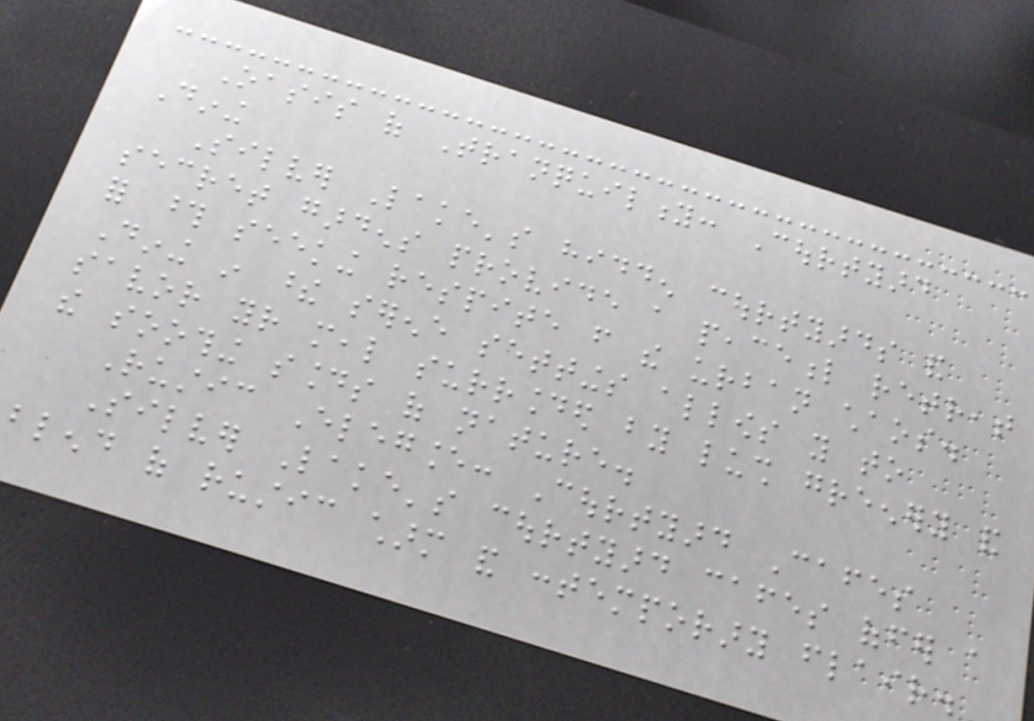Oasis of Tranquility: Courtyard
Dining
Silver Lake's hidden courtyards and
secret gardens provide a peaceful retreat
for those seeking respite from the urban chaos.
Dining in these serene settings allows you to
savor your meal surrounded by lush greenery and
the soothing sounds of nature.
Rustic Elegance: Courtyard Cafes
Silver Lake's courtyard cafes offer a
blend of rustic charm and contemporary flair.
